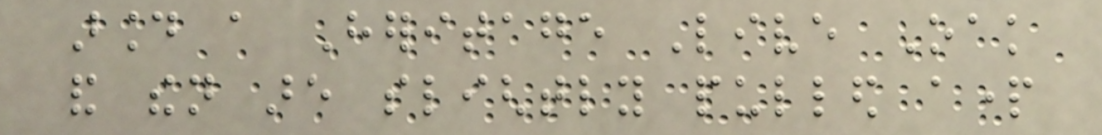around a Heritage Live Oak
and then are slightly pulled apart
